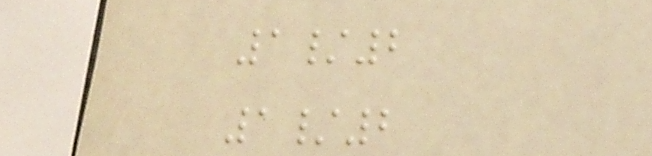1/2
1/2
